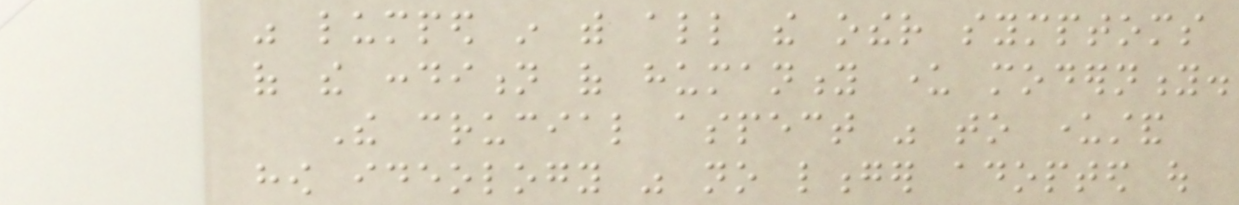was lumped in with all the other symptoms
of the condition of humanity under modernity.
The crucial aspect was to understand
how ideology was no longer adopted out
